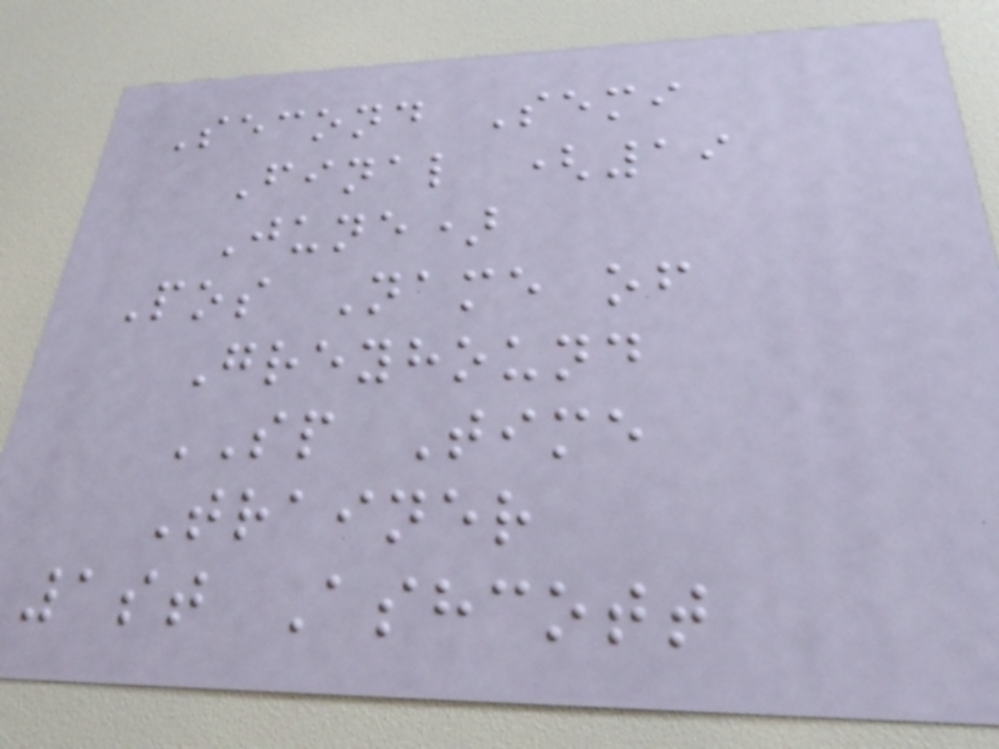Second Semi
Final (19
June)
Pos Name of
Greyhound
SP Time
Trainer
1st Ashcott
